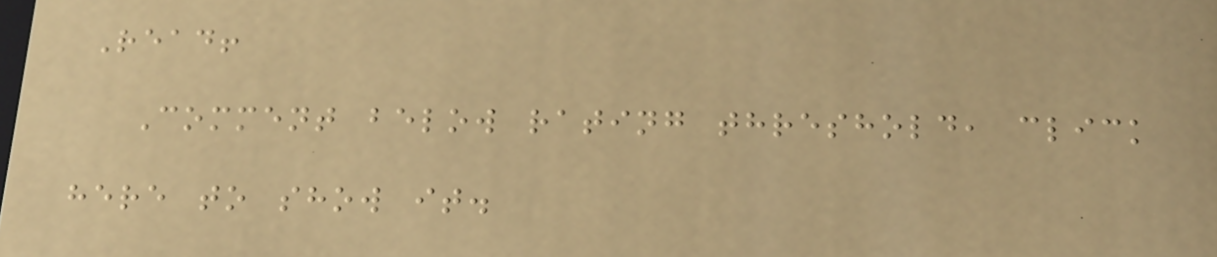Read!
Comment below rating threshold, click
here to show it.
